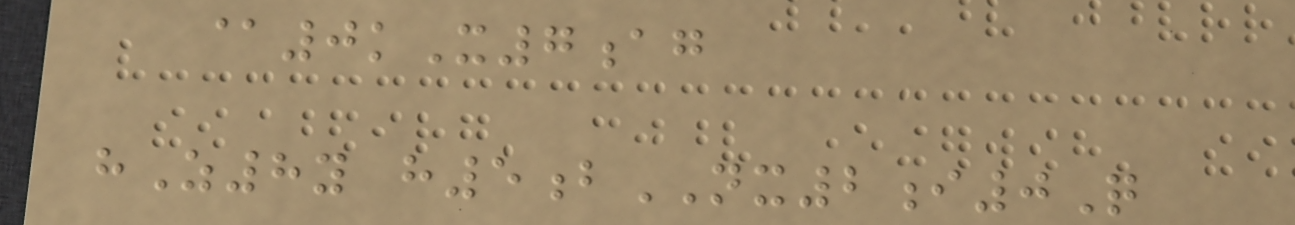@0kX7ag
hZ8y h5bNX2i0Q
